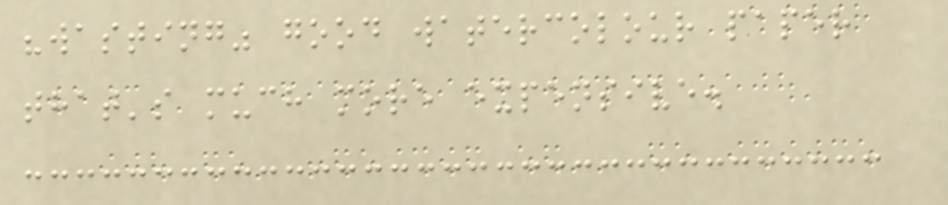"wasting" good watercolour paper
that's much more expensive.
